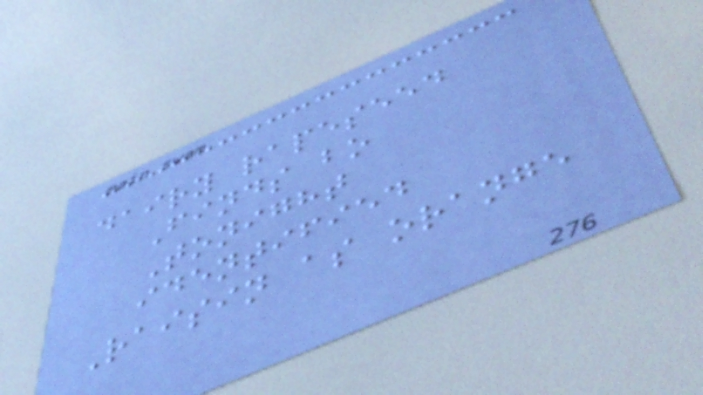dairy rapeseed
Finds bo
Tonight
identified
Raisin as orange
